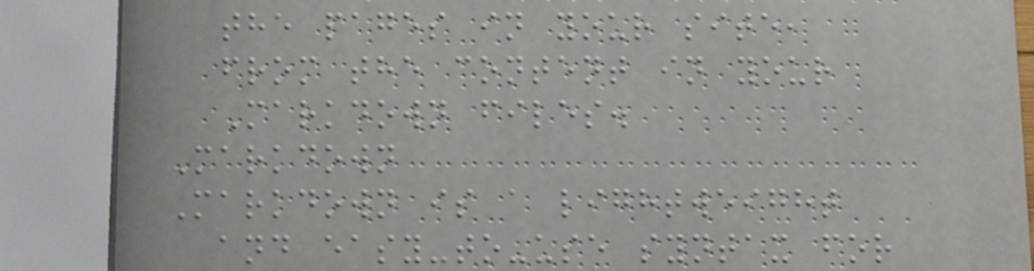the pages in your site,
from the content in your
Markdown files.
Markdown
Markdown is a lightweight
and easy-to-use syntax for
